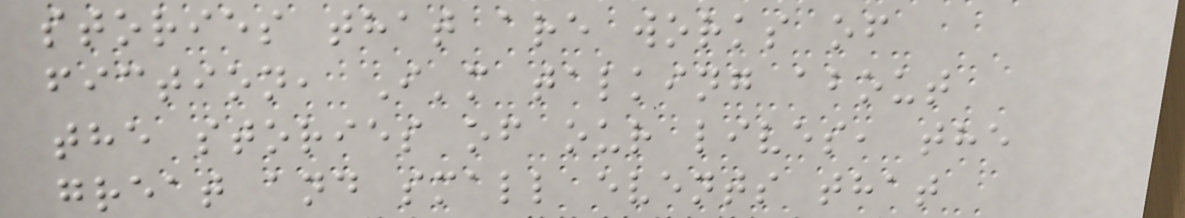stories that are works of
fiction, I'm talking about
the stories of our lives, the
great and small events that
